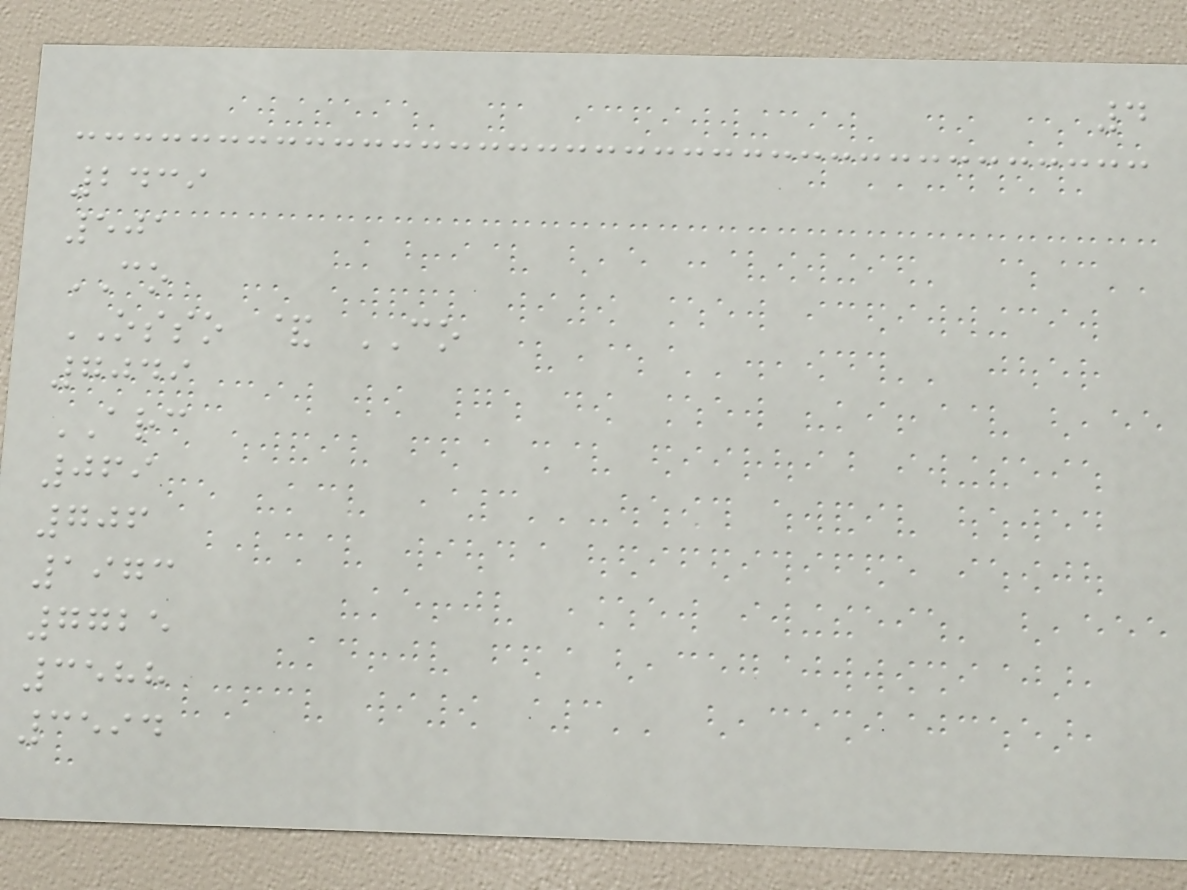4
2439
501
CO
OSSO & CO
7049
ARC
069
706
1973
7725
3588
3594
